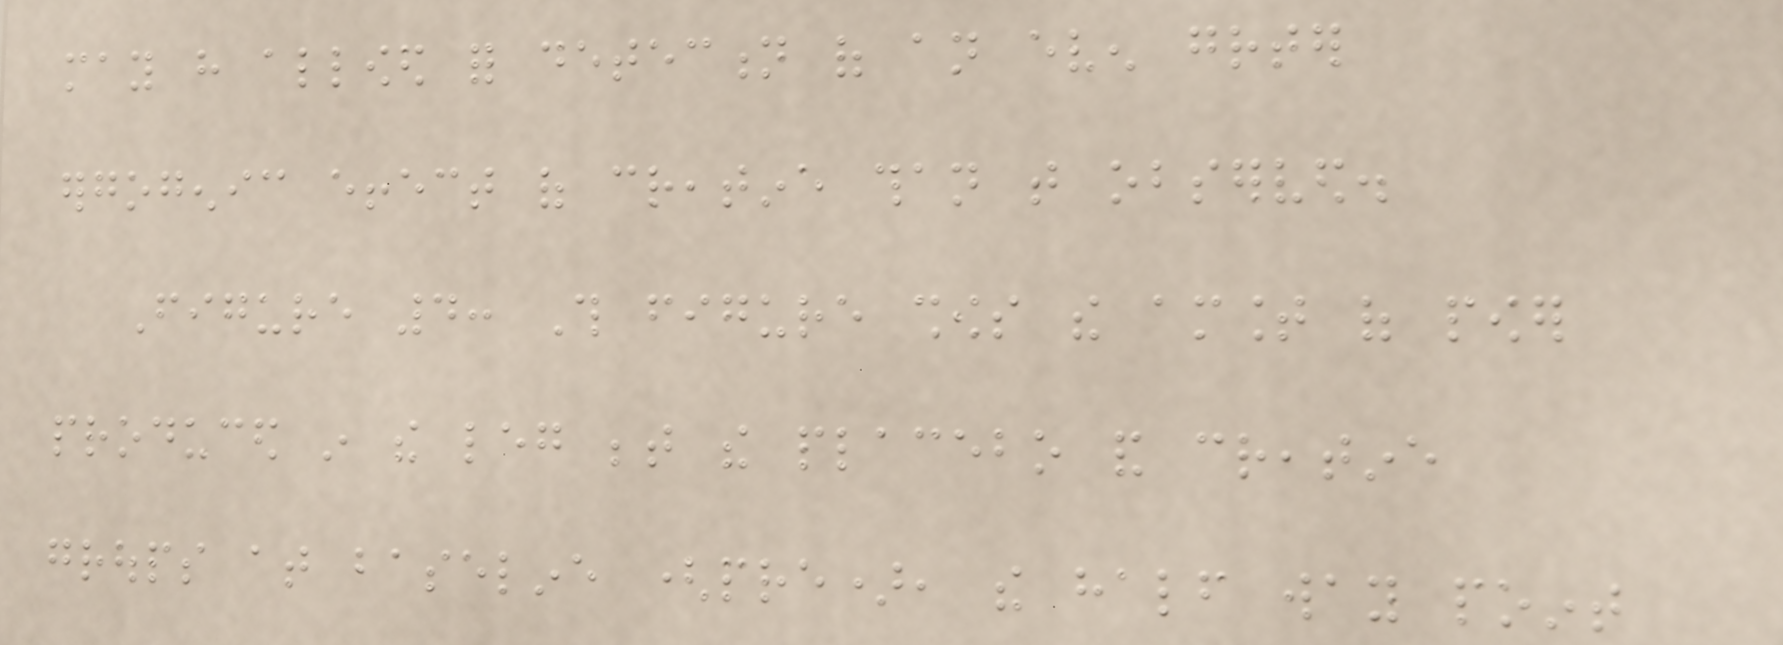may have allowed for detection of an even greater
ergogenic effect of creatine than that observed.
Figure 4: This figure shows the amount of power
produced in the leg between the placebo and creatine
groups at baseline (pre), the half way point
